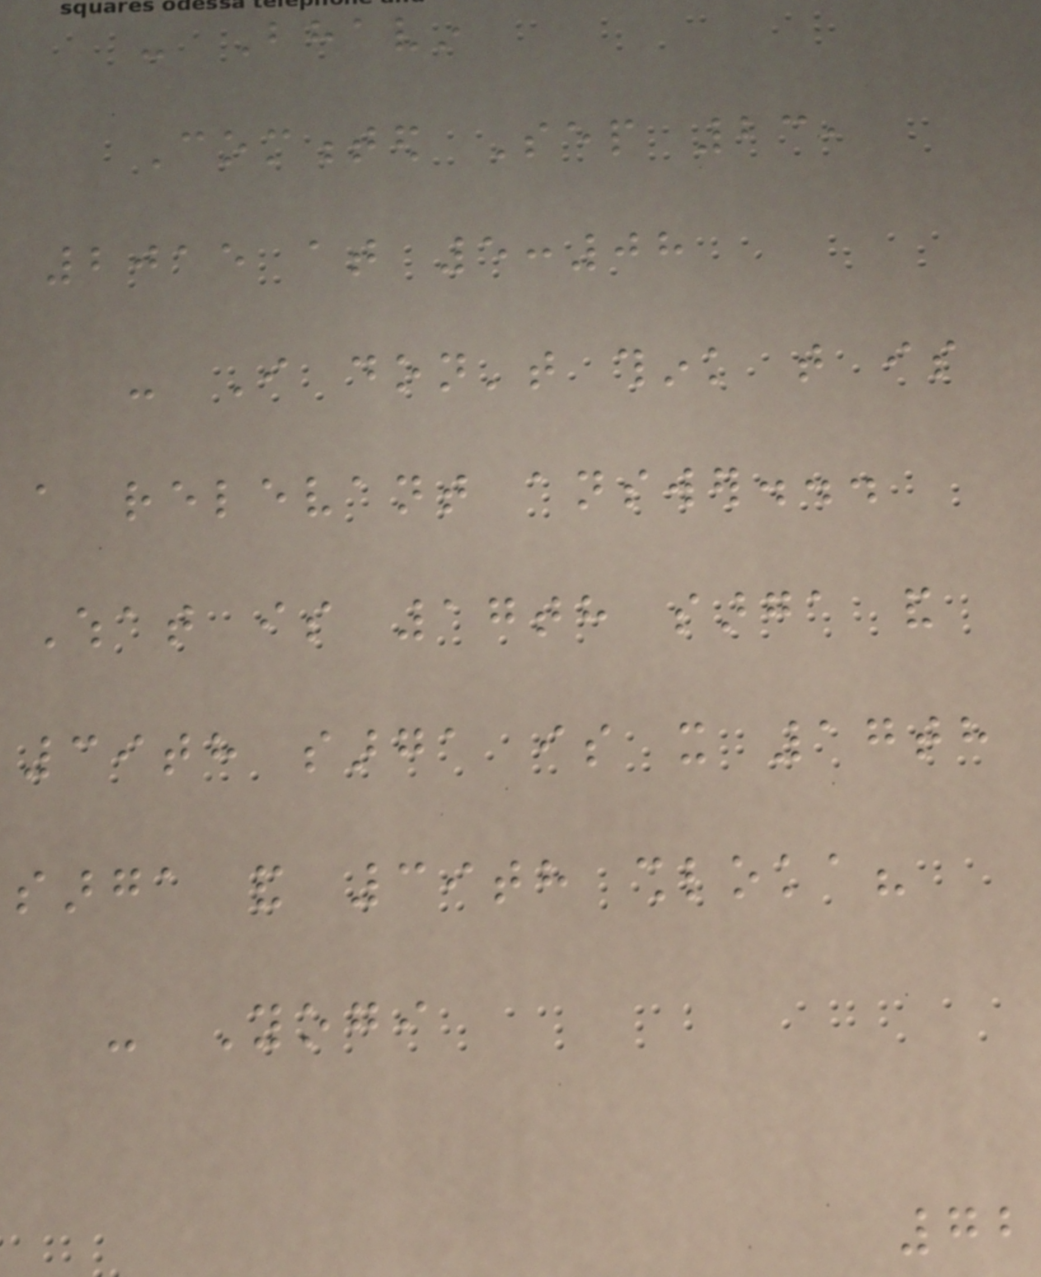- Bhavin
Commented Sep 23,
2015 at 5:08
- I don't think that is
a relevant answer...
What is 17th sarga and
39th sarga is it 17th
sarga and 39th shloka?
- Yogi
72
